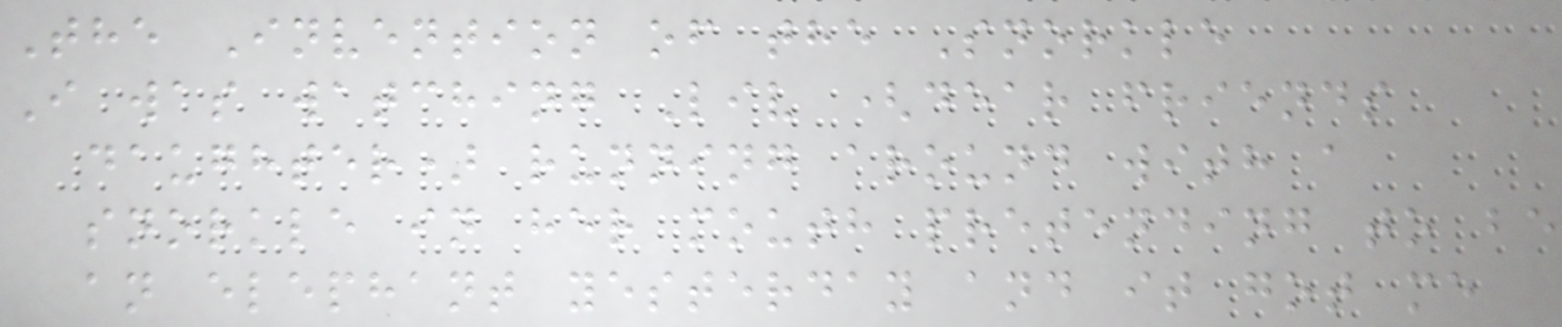The Invention of the Snorkle
I was watching Liv (dear friends
daughter) running around with a
snorkle in her mouth pretending to be
an elephant yesterday and it got me
